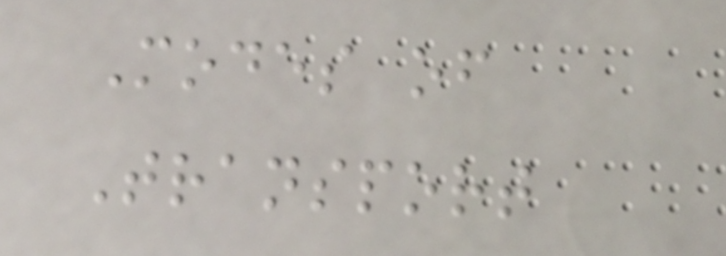Modes of
Transport
